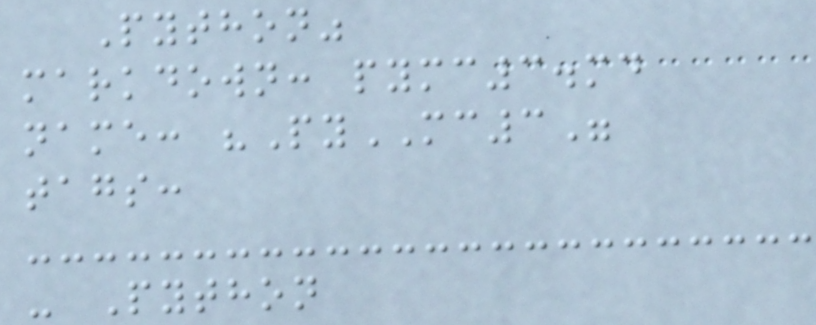Python"
markdown: pymc3.md
name: "PyMC3"
tags:
- Python
